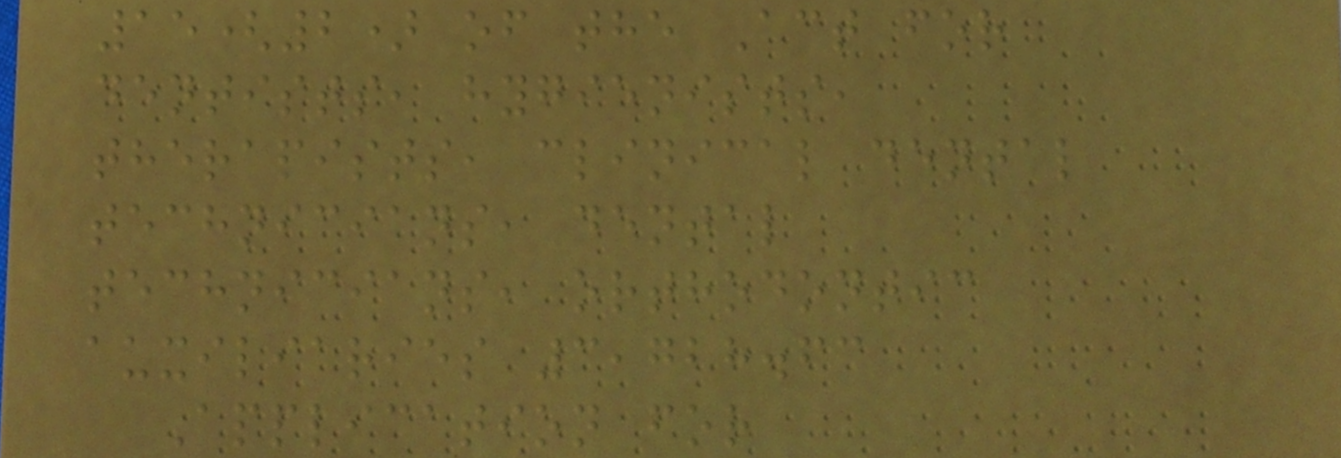15(2) of the Act for
dentists, hygienists,
therapists, clinical dental
technicians, dental
technicians, orthodontic
auxiliaries 3,728.63
Application for
